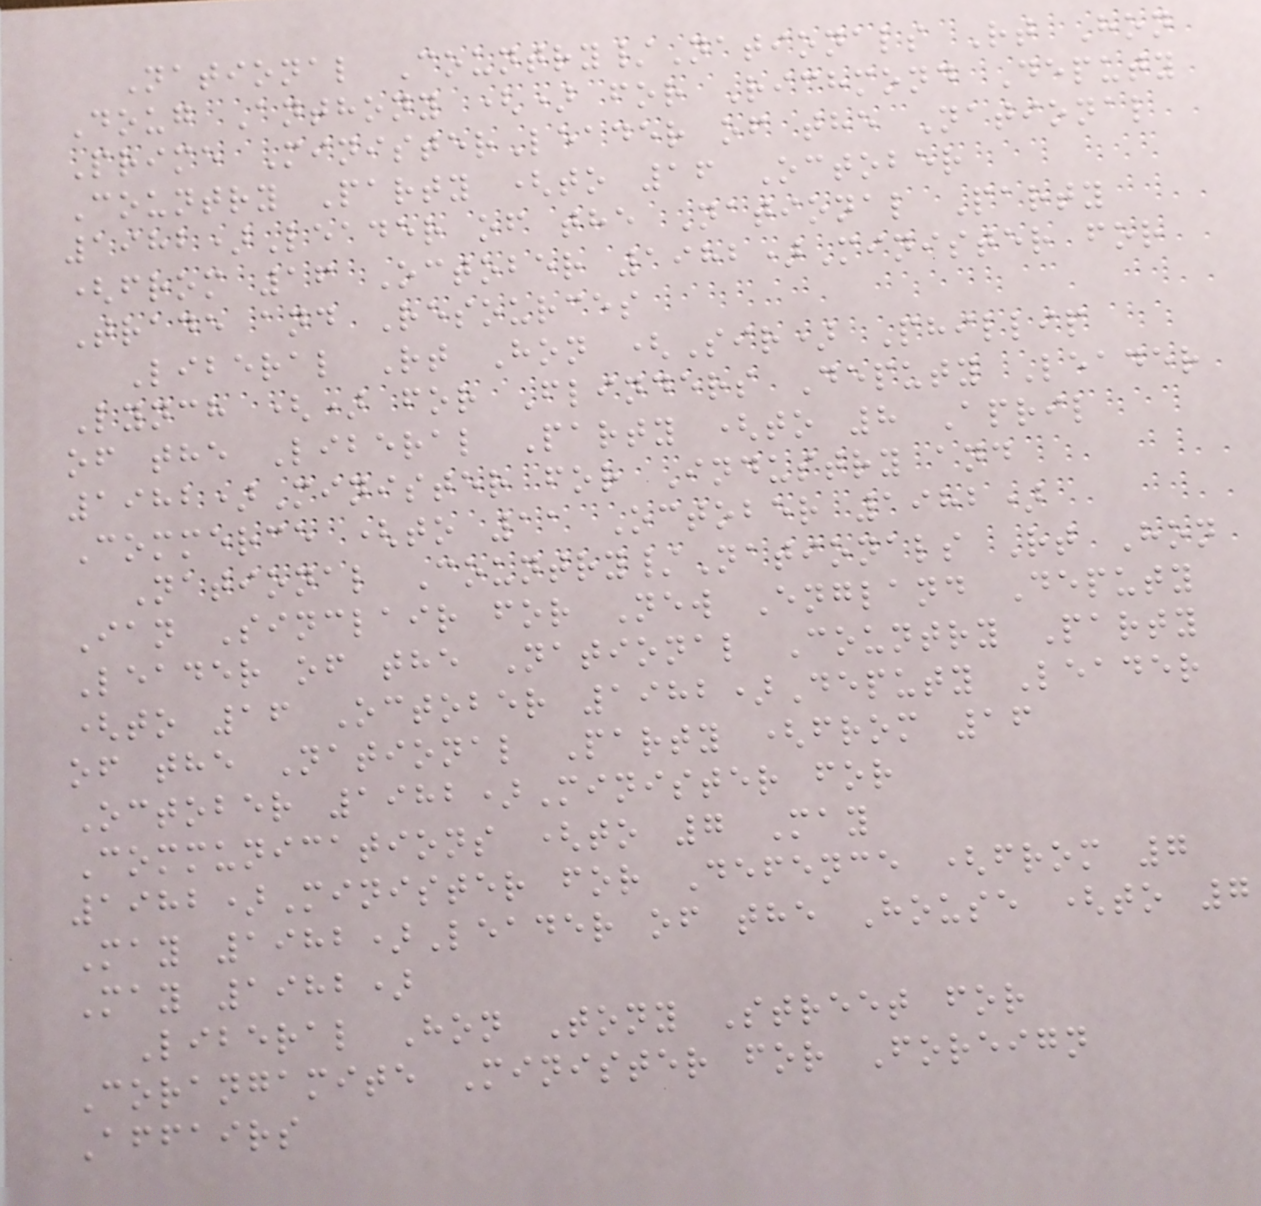National Country/Nationals Rt Hon
Doug Anthony () for Richmond Deputy
Prime MinisterLeader of the National
Country Party (to 16 October
1982)Leader of the National Party
(from 16 October 1982)Minister for
Trade and Resources
Liberal Rt Hon (Sir) Phillip
Lynch () for Flinders Deputy Leader
of the Liberal Party (to 8 April
1982)Minister for Industry and
Commerce (to 11 October 1982)
National Country/Nationals Rt Hon
Ian Sinclair for New England Deputy
Leader of the National Country Party
(to 16 October 1982)Deputy Leader
of the National Party (from 16
October 1982)Minister for
Communications (to 7 May
1982)Minister for Defence (from 7
May 1982)Leader of the House (to 7
May 1982)
Liberal Hon Tony Street for
Corangamite Minister for Foreign
Affairs
